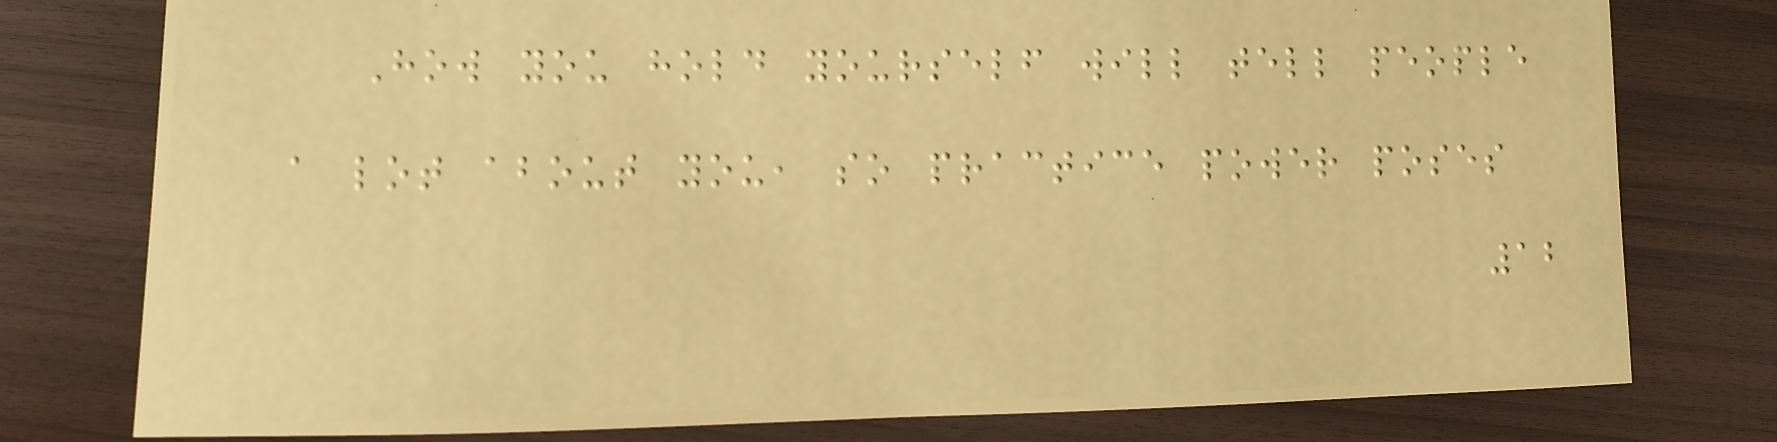How you hold yourself will tell people
a lot about you, so practice power poses
12
